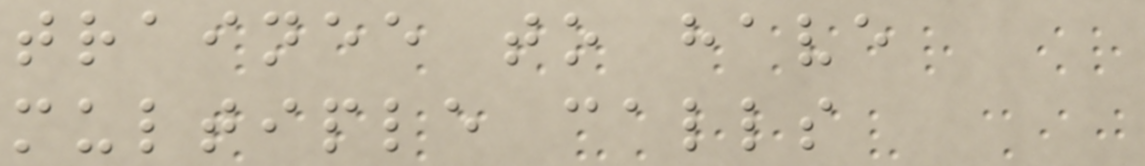trainee to have
multiple calls
